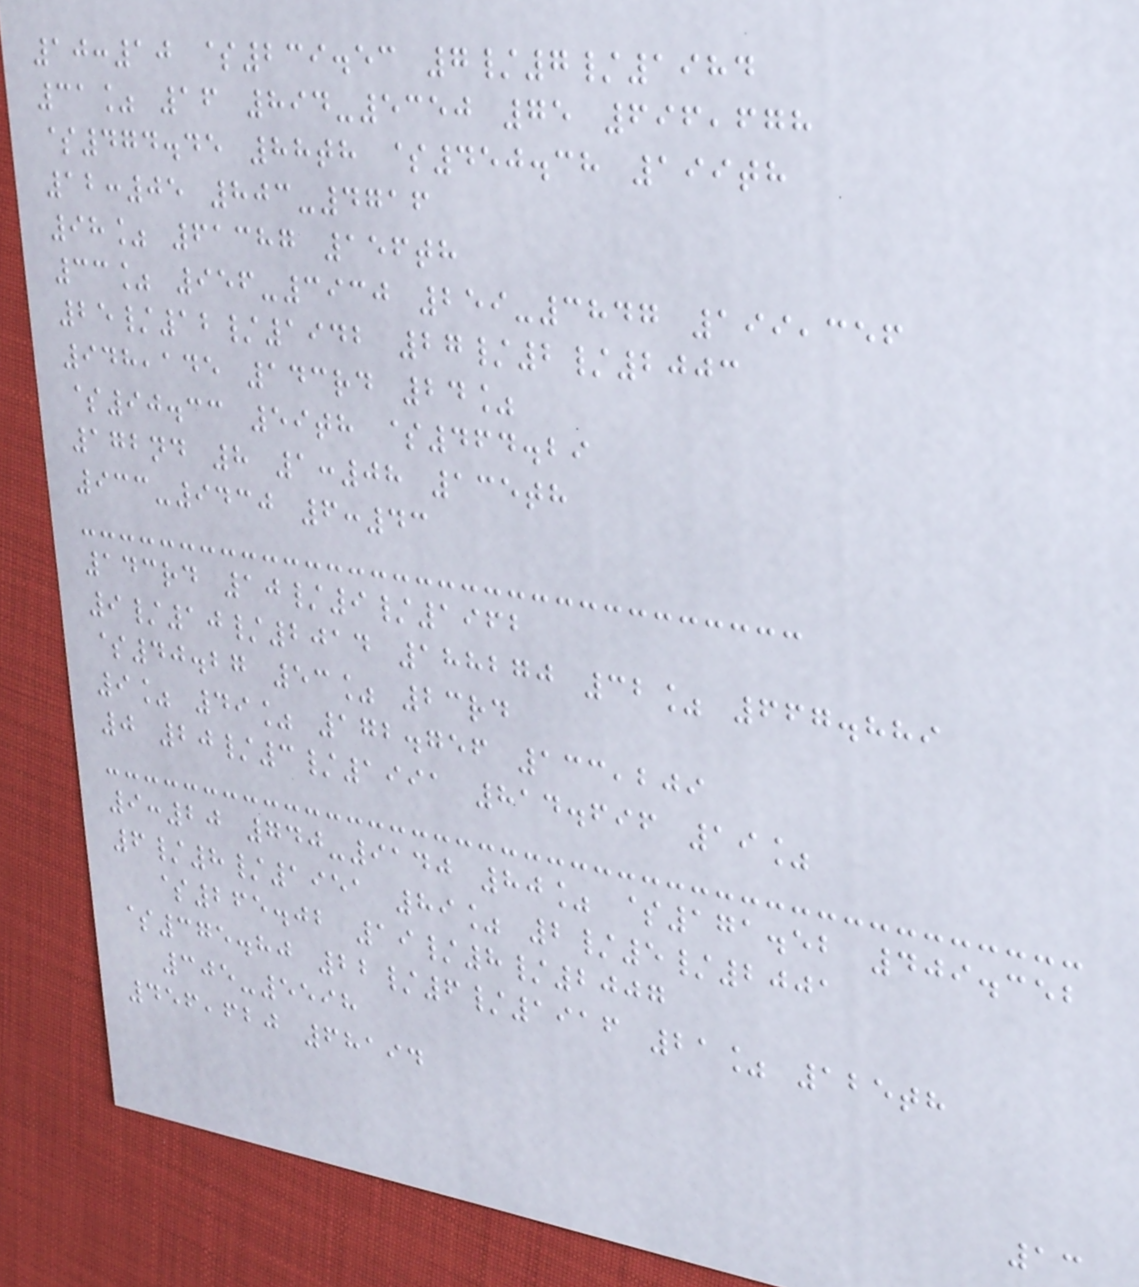10:10 $239.53 7/7/1984
31% 16 894-5350 75 696,678
$474.45 88th $450.38 199th
12:05 803-4716
98% 61387 156th
33% 956-3930 259-3847 199,356
25/12/1942 27/2/2003
948,145 143rd 24%
$90.33 59th $464.29
172nd 8 1:08 135th
933-9430 6:43
143rd 10/9/1962
9/10/2014 188270 32% 667.889
$40.27 53% 23rd
9% 49% 172.756 133,209
0 20/3/1991 814.696 19%
9:20 740-9140 80% $171.52 409.352
6/8/1951 89% 2/5/2001
$265.02 19/8/2007
$375.80 22/6/1916 21% 125th
305-5598
456,620 68194
13
